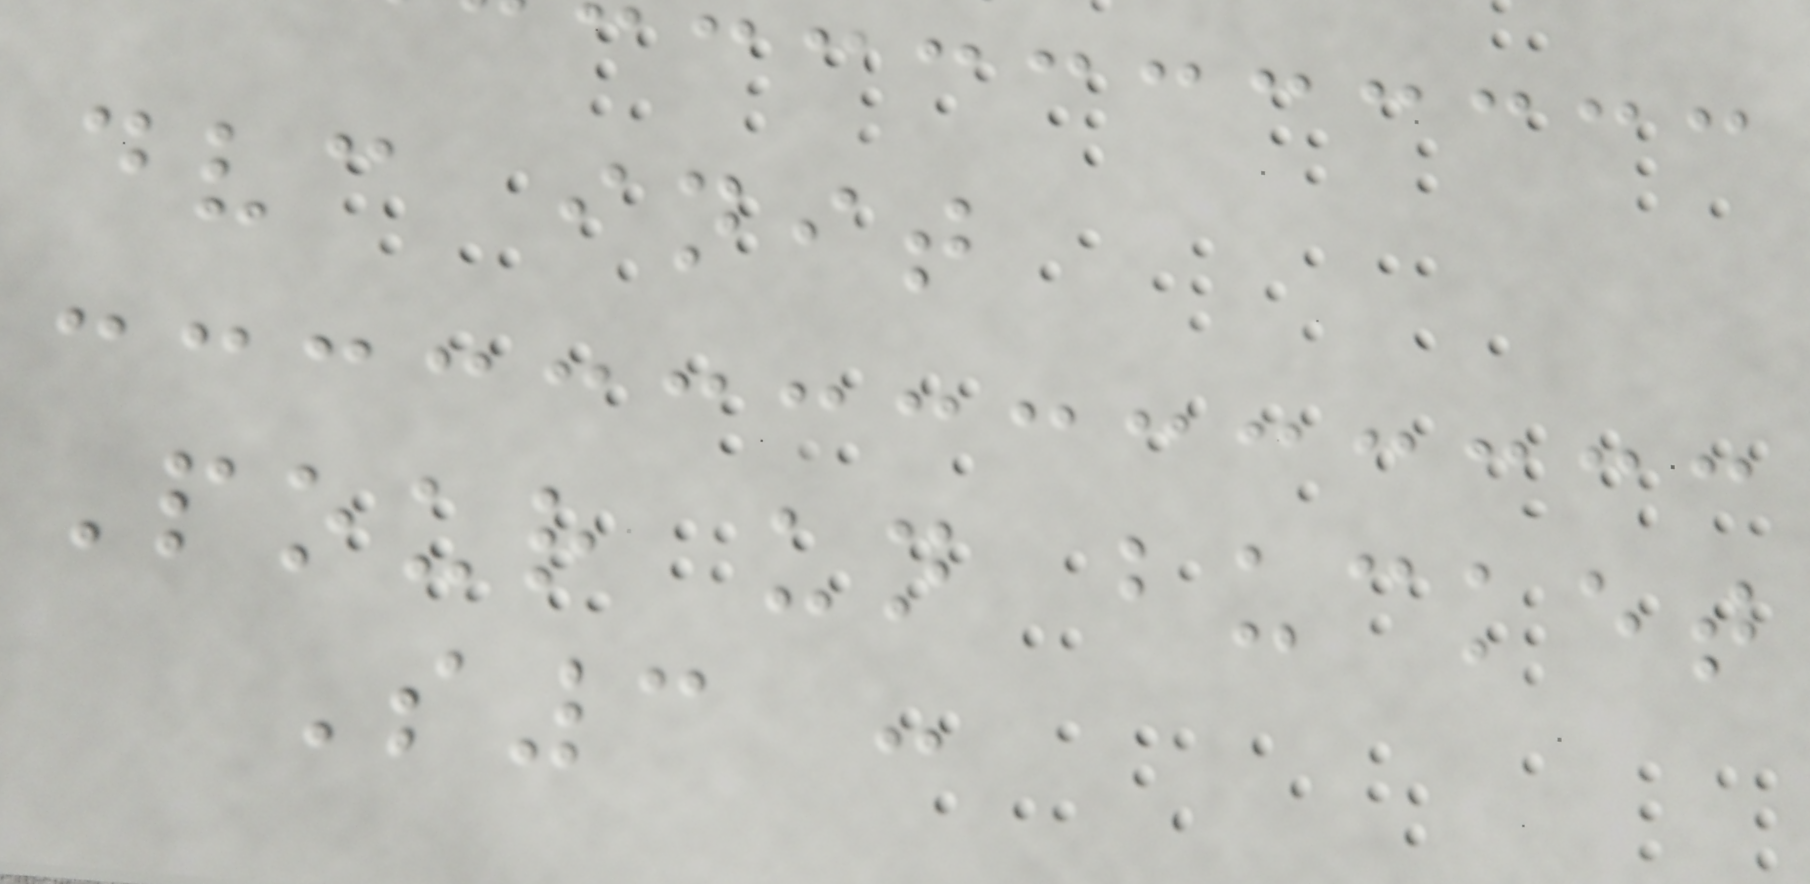dvc init
Pour un bucket
S3 :
